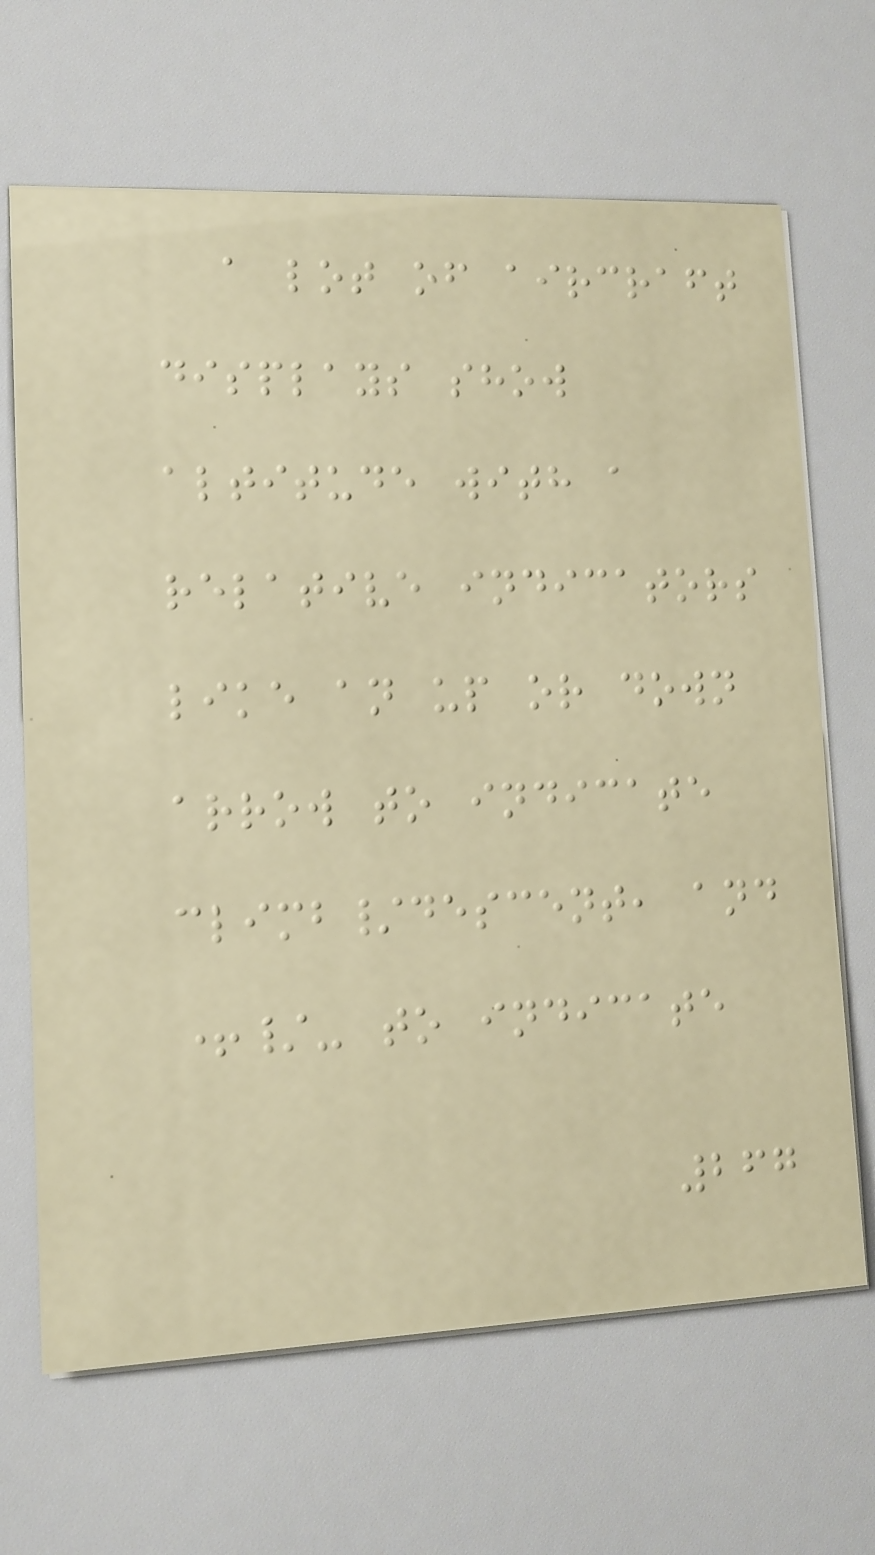a lot of aircraft
displays show
altitude with a
relative indicators
like an up or down
arrow to indicate
climb/descent, and
+/- to indicate
267
